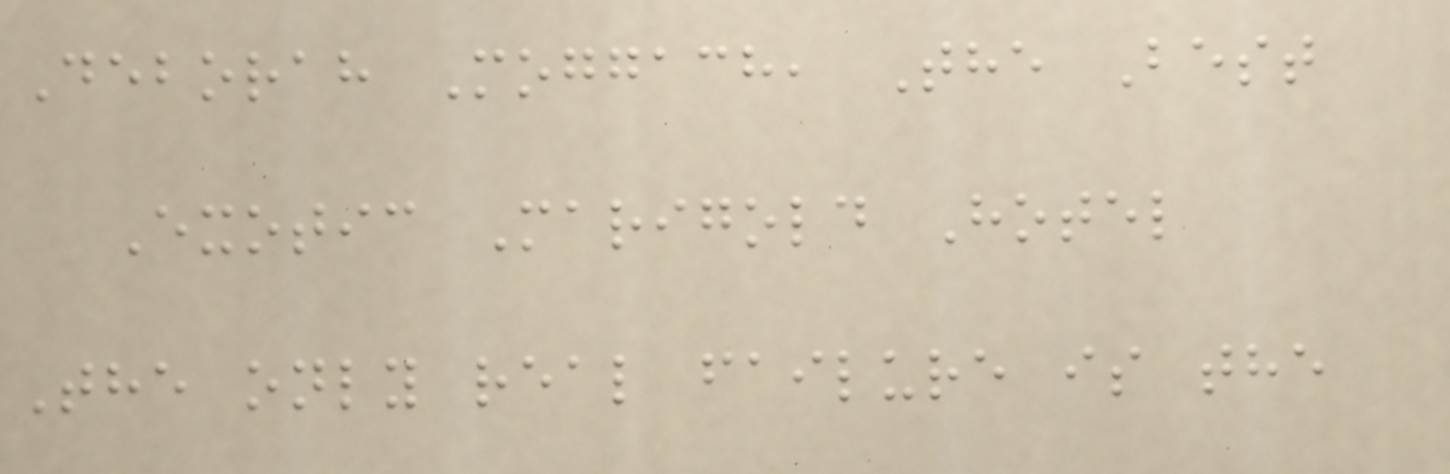Deborah Moggach, The Best
Exotic Marigold Hotel
The only real failure is the
